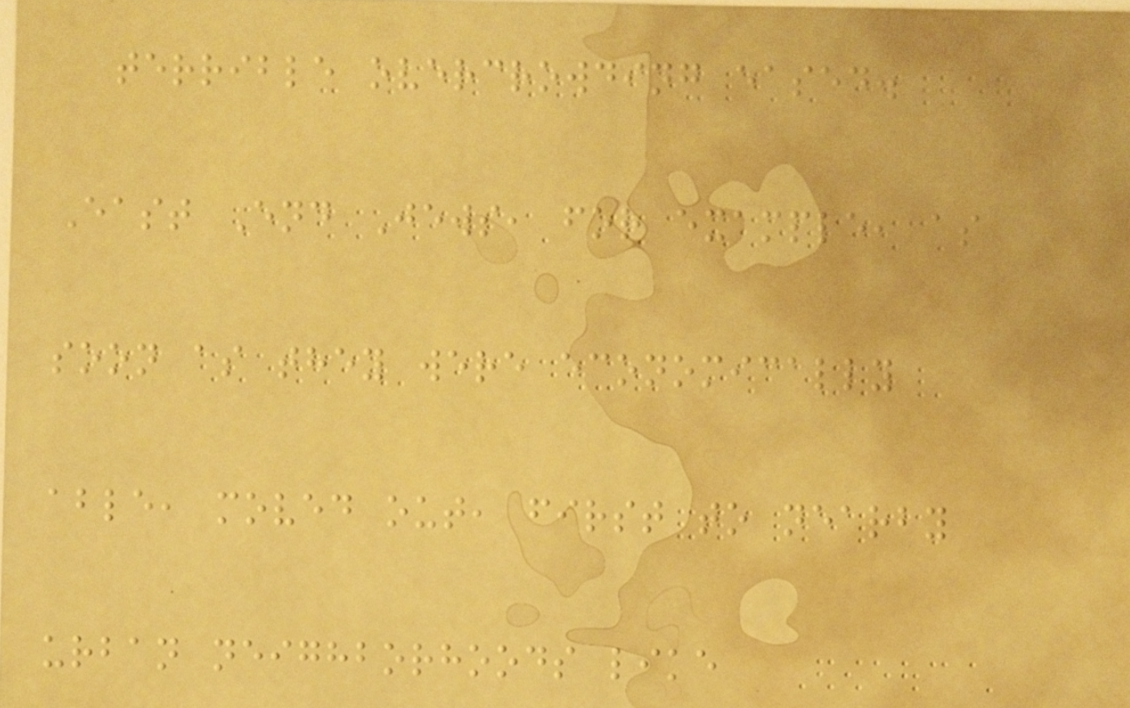terrible overcrowding eased.
East End Jews, for example, as
soon as they were economically
able, moved out, first to nearby
urban neighborhoods like
